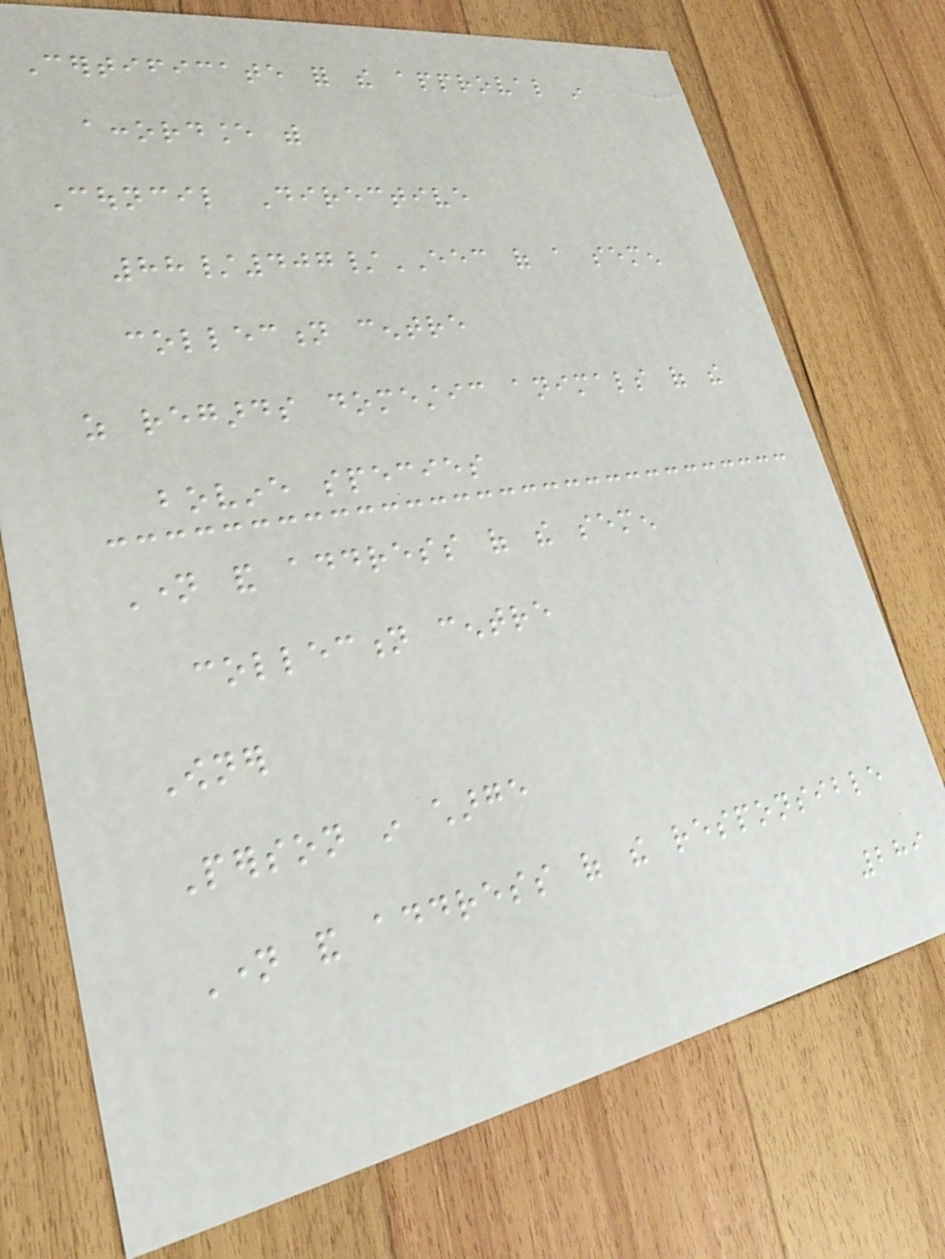Certificate for the approval in
accordance with
Council Directive
88/407/EEC of a semen
collection centre
as regards domestic animals of the
bovine species
Name and address of the semen
collection centre
Owner
Person in charge
Name and address of the responsible
289
